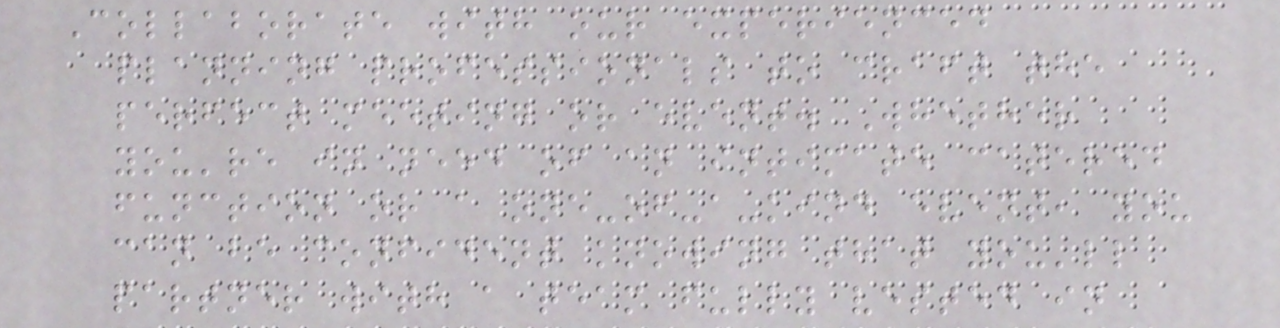Collaborate with our experienced
planning professionals to craft the
perfect meeting or event. Whether
you're in need of an intimate catered
function or a one-of-a-kind event, you
can be confident knowing that you'll
partner with a team fully vested in
